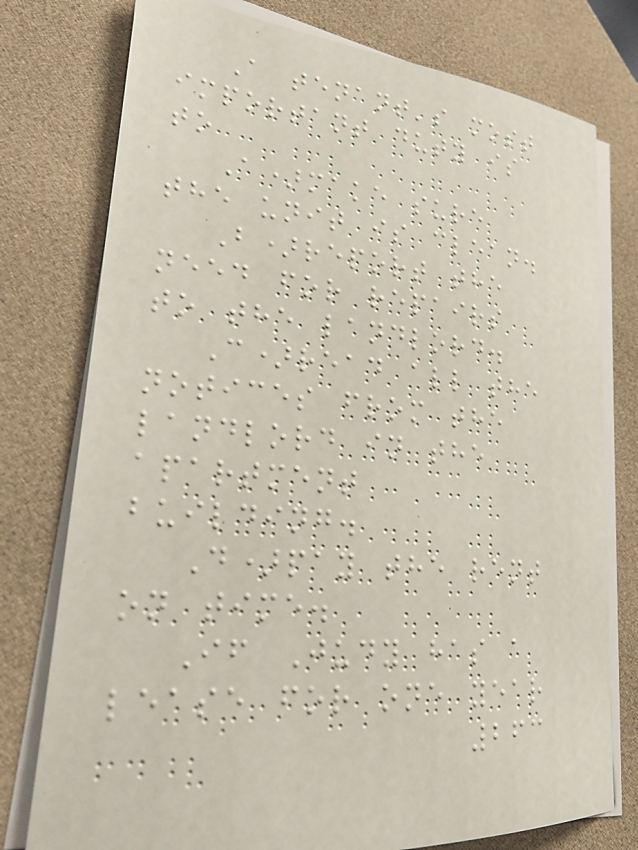A tenant's most
important duty is
to
A)make sure
the unit is clean.
B)report the
need for repairs
to the landlord.
C)read all the
notices from the
landlord in the
apartment
building.
D)pay the rent
on time.
If Judy has a
lease for one year
263
